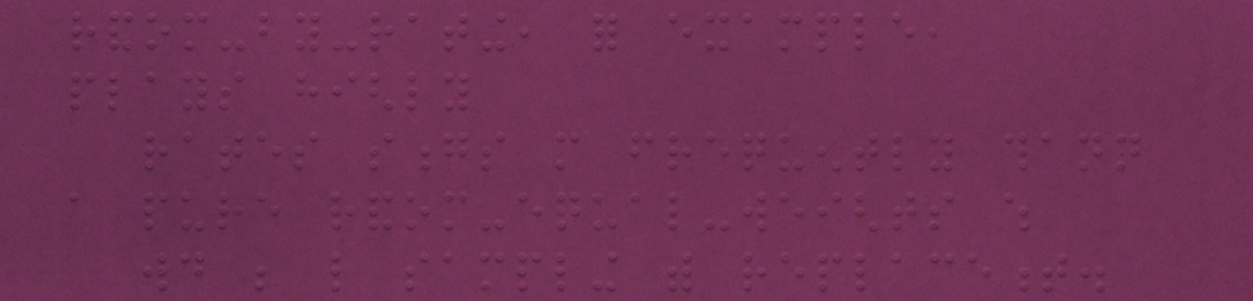random-by-rating, for example,
plays highly
rates songs more frequently thann
a pure random-equal-weights which
would be like sampling with replacement.
